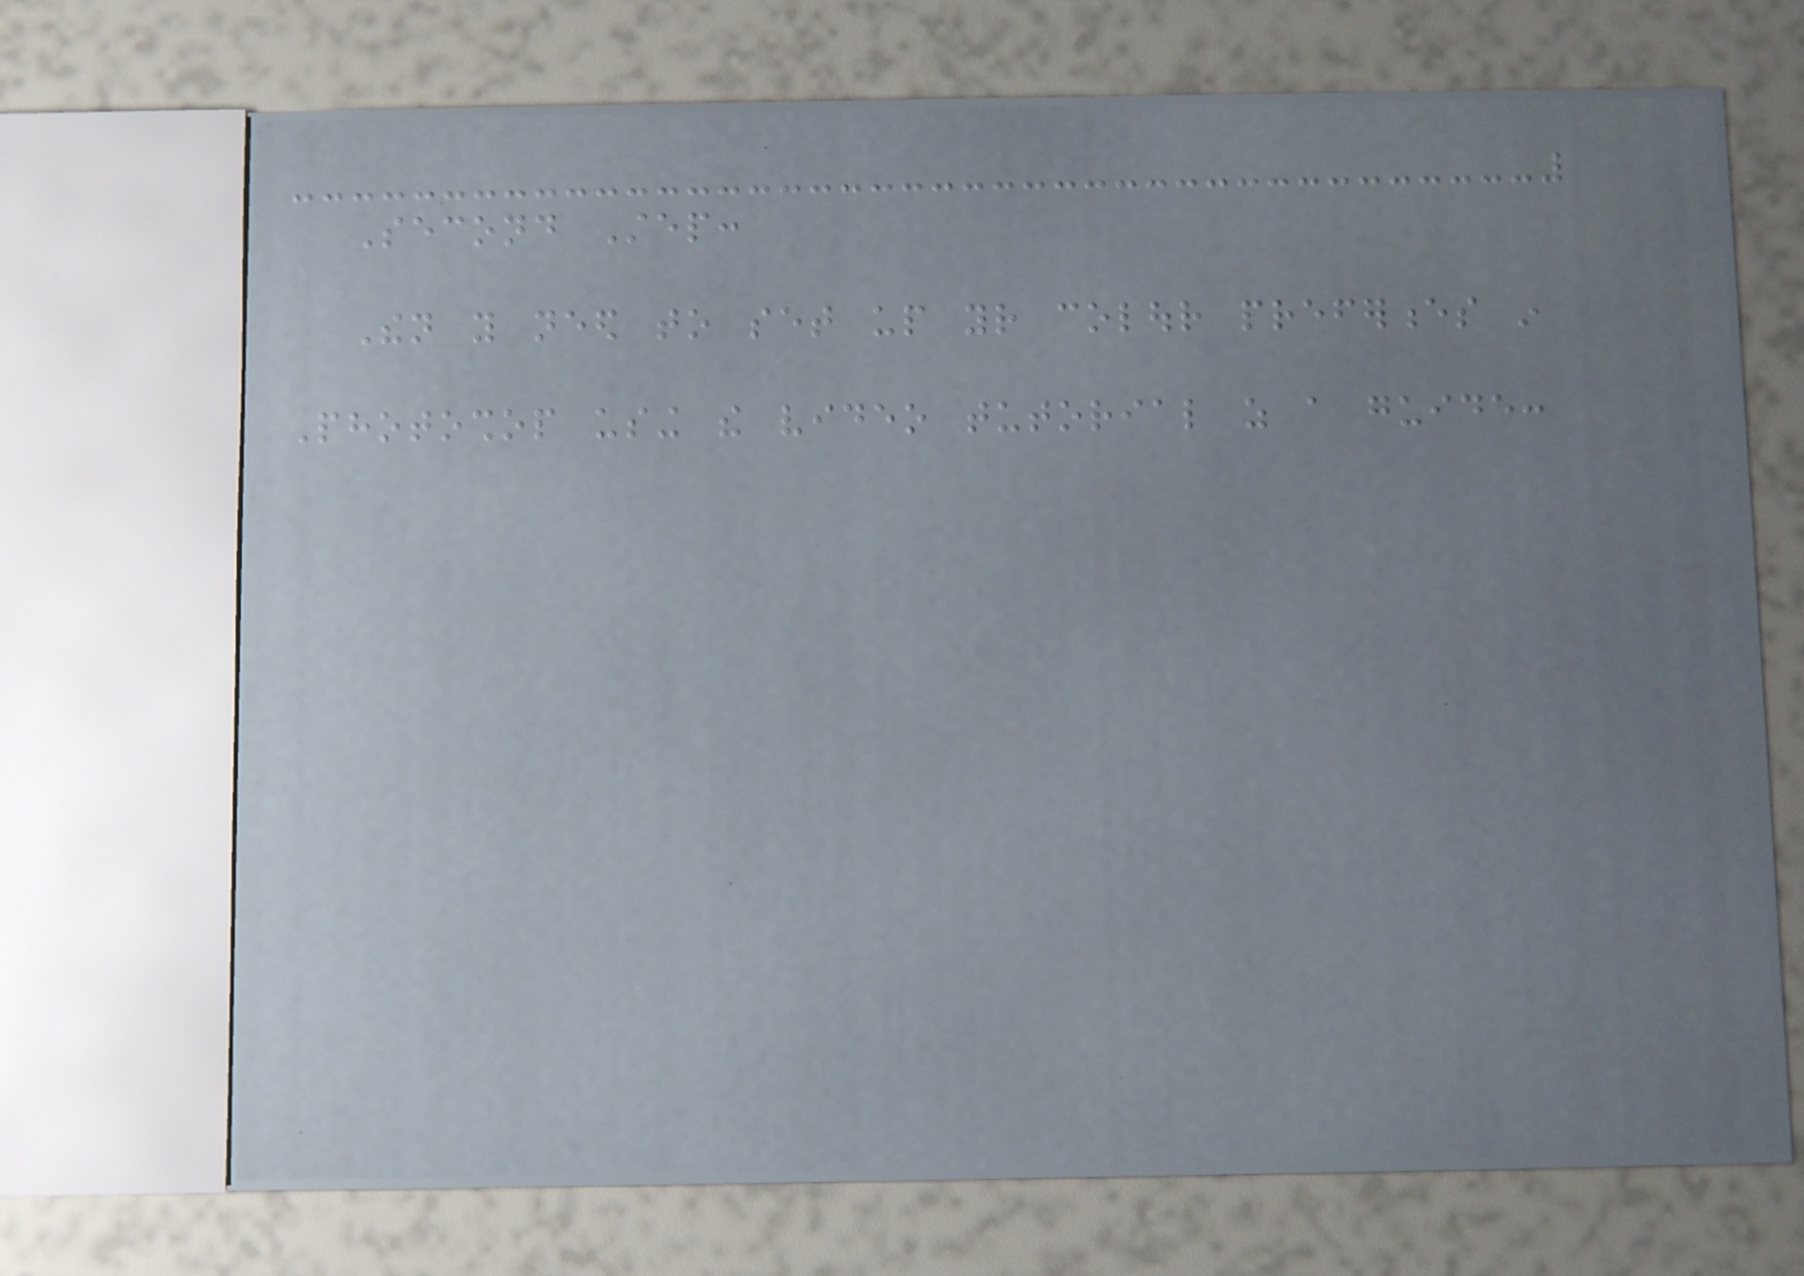Second Step:
Then you need to set up your colour preferences in
Photoshop using the video tutorial as a guide:
